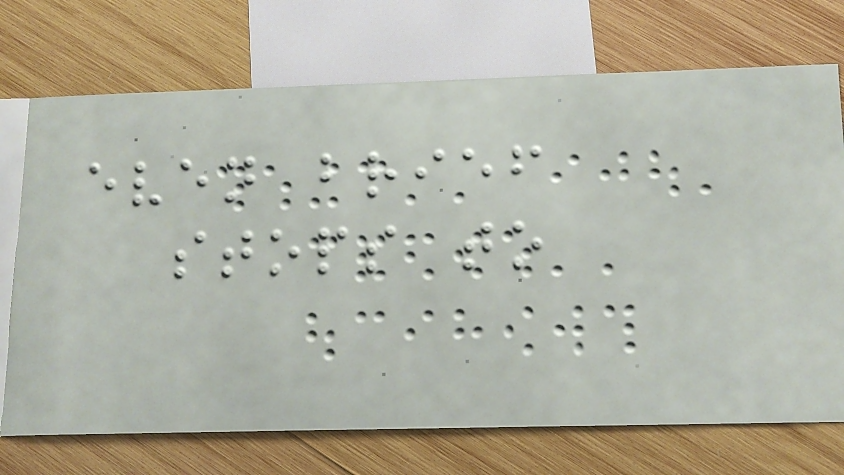even brief
stops to
